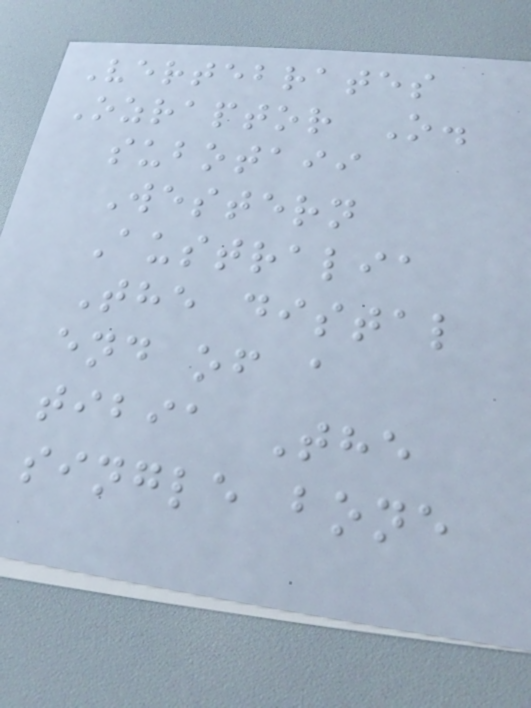Vertebrates
Ozraptor O.
subotaii
Western
Australia
The distal
end of a
tibia The
single bone
